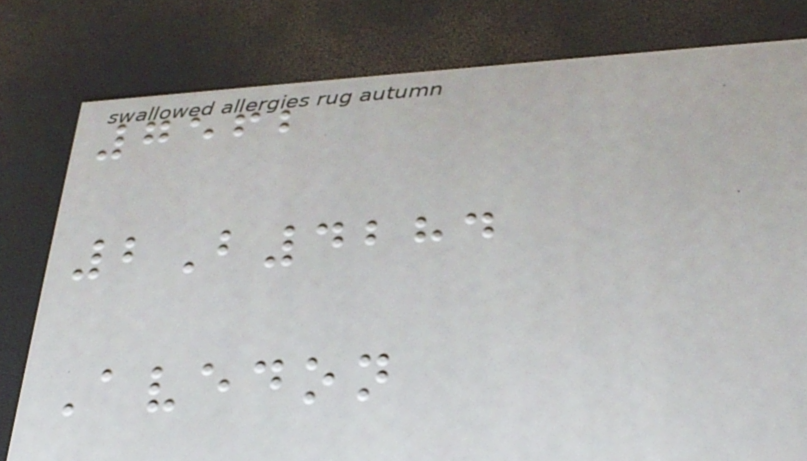7562
2B4284
Avedon
